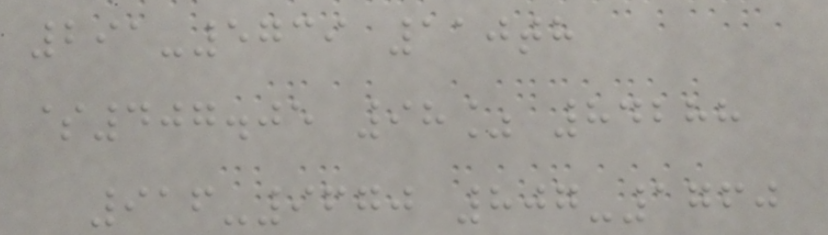291-5739 110th
$407.05 98% 84288
916-9670 807-1760
